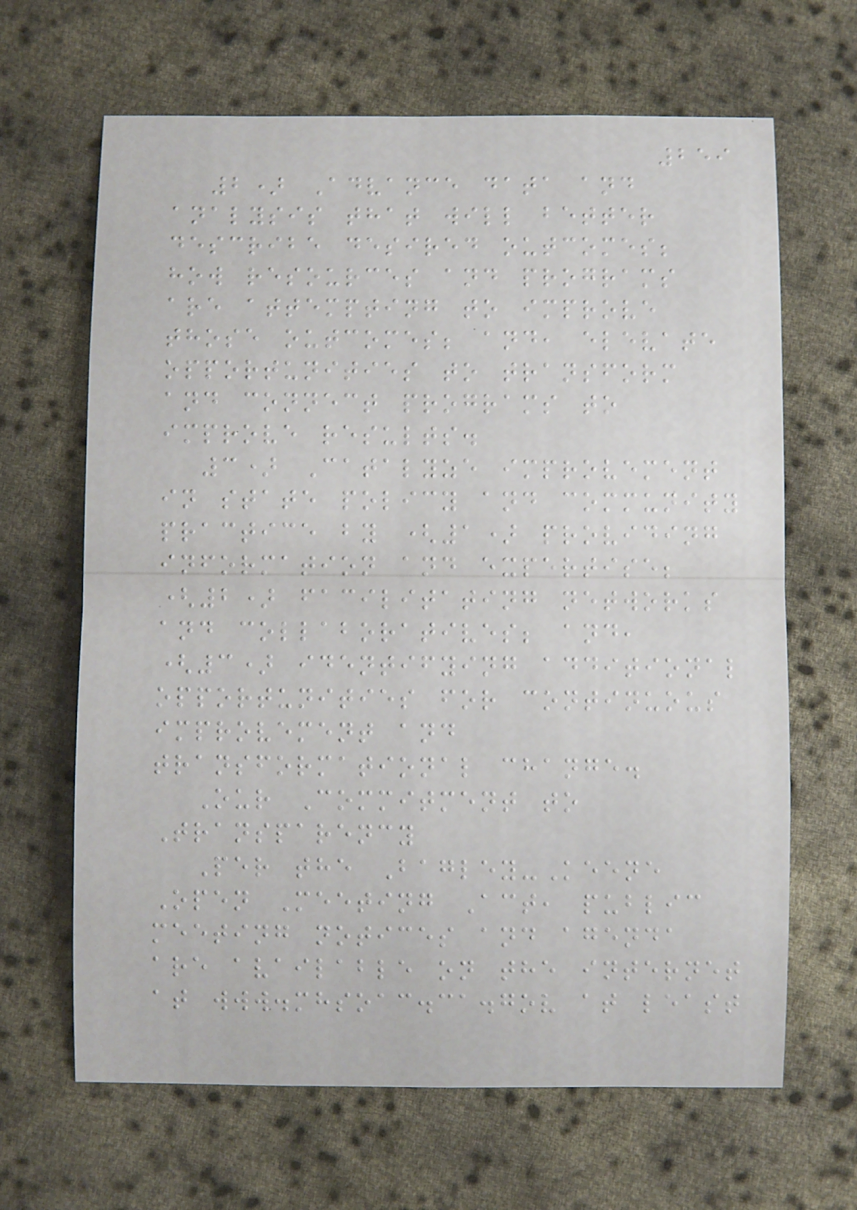259
2) Advance data and
analysis that will better
describe desired outcomes;
how resources and programs
are attempting to improve
those outcomes; and, elevate
opportunities to transform
and connect programs to
improve results.
3) Catalyze improvement
in state policy and community
practice by (1) providing
information and expertise;
(2) facilitating networks
and collaboratives; and,
(3) identifying additional
opportunities for continuous
improvement and
transformational change.
Our Commitment to
Transparency
Per the Bagley-Keene
Open Meeting Act, public
meeting notices and agenda
are available on the internet
at www.mhsoac.ca.gov at least
